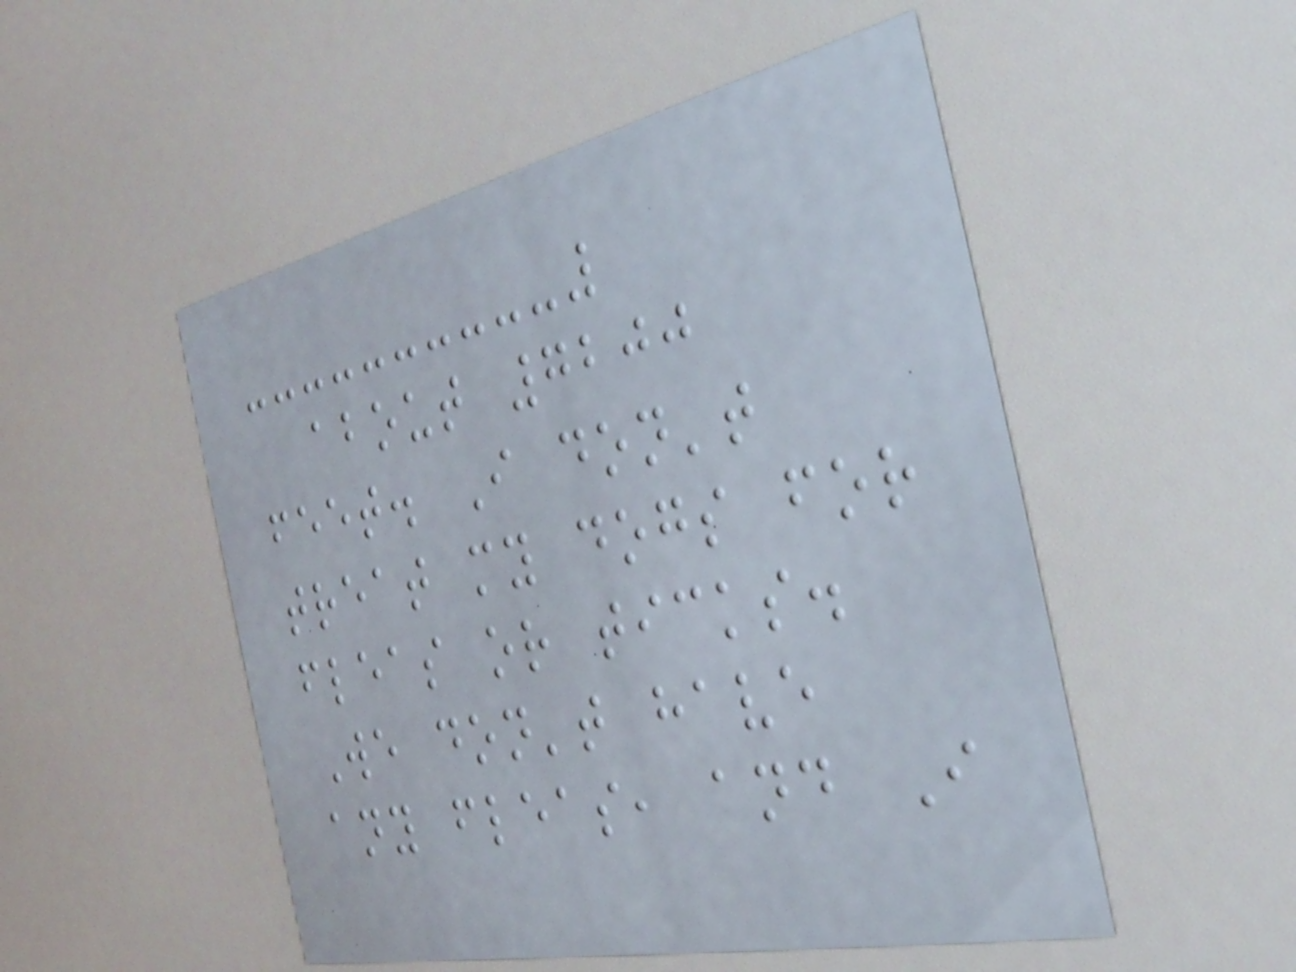about 7200
feet. I don't
treat my dogs for
fleas or ticks.
We don't have
any fleas, and I
